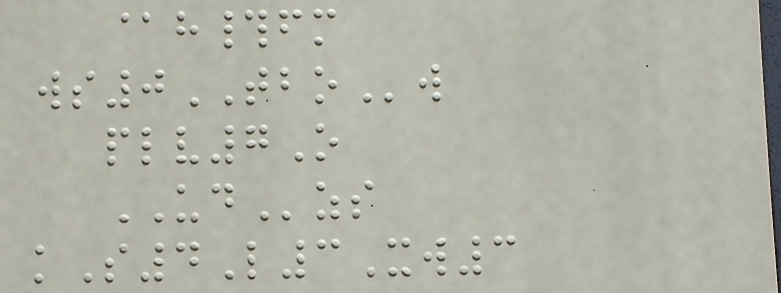@h#fm
ws0TBOw
plv7O
UDzs
kS4L3Xw3
